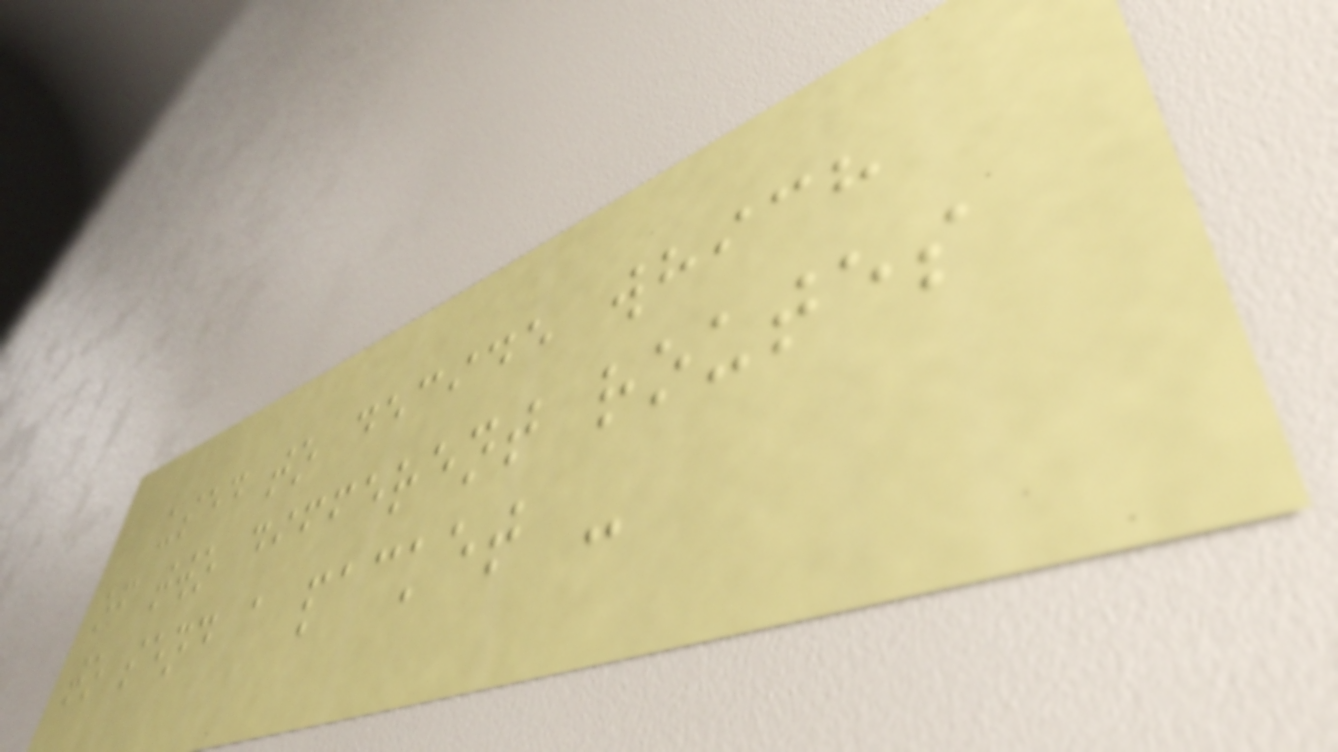used to decide which
of two different routes
to send a packet -
